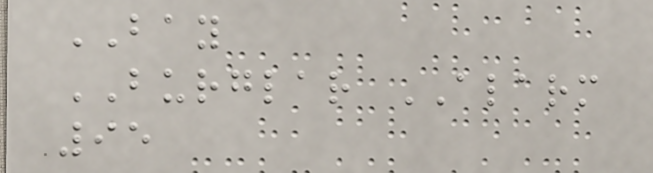BAY
BURGLAR ALARM
95
